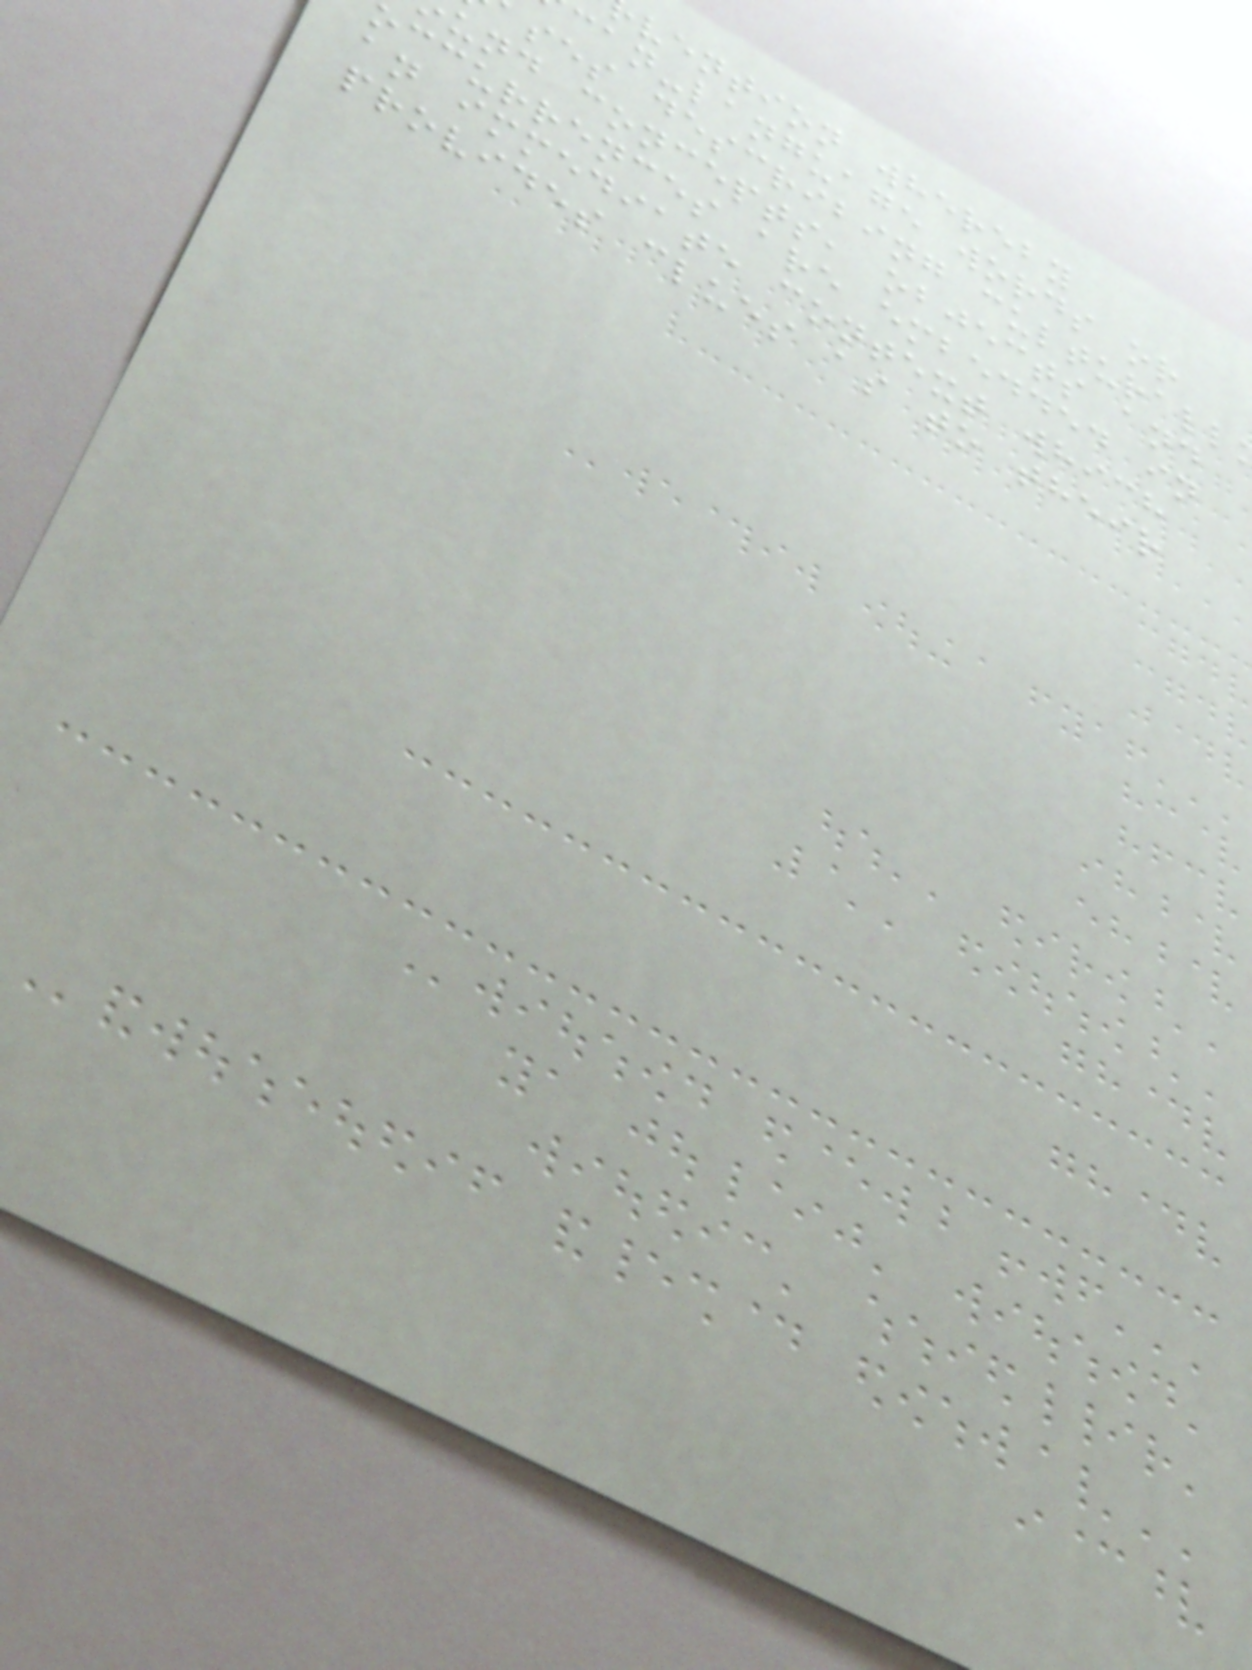vention whereby
can-language words or
ses describing culturall
und concepts, objects and
occurrences are embedded in
an immediate context which
provides clues as to their
